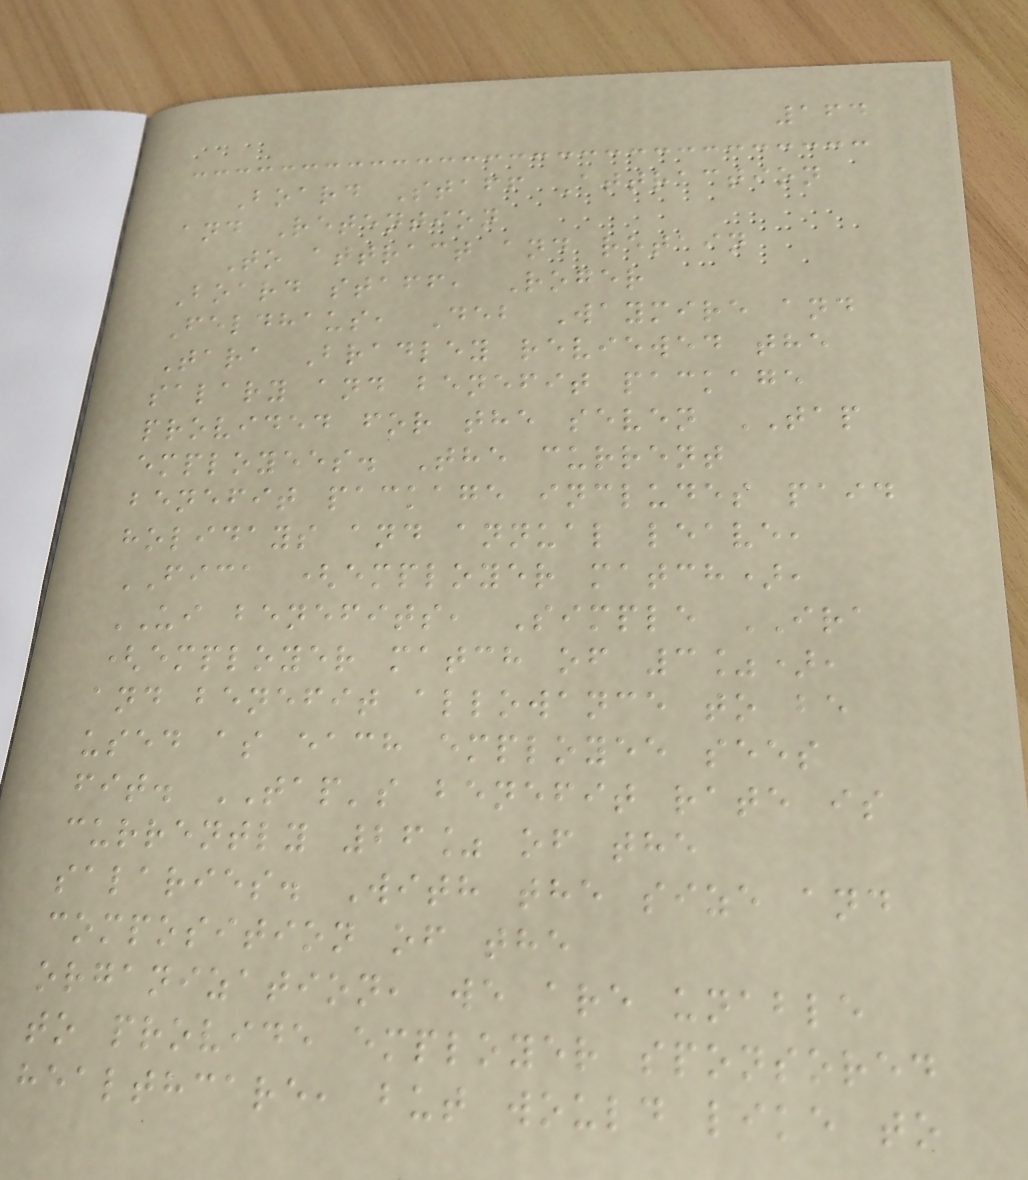164
Board Staff Attraction
and Retention
To attract and retain
Board staff, Roger
Feldhaus, Deb Waymire and
Tara Bradley reviewed the
salary and benefit package
provided for the seven TAP
employees. The current
benefit package includes paid
holidays and annual leave,
FICA (employer match),
UI benefits, Simple IRA
(employer match of 3%),
and benefit allowance to be
used as each employee sees
fit. TAP's benefit rate is
currently 26% of the
salaries. With the size and
composition of the
organization, we are unable
to provide employer sponsored
healthcare, but would like to
